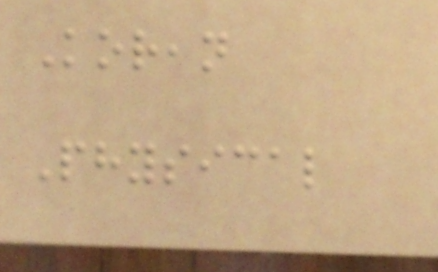Korean
Physical
